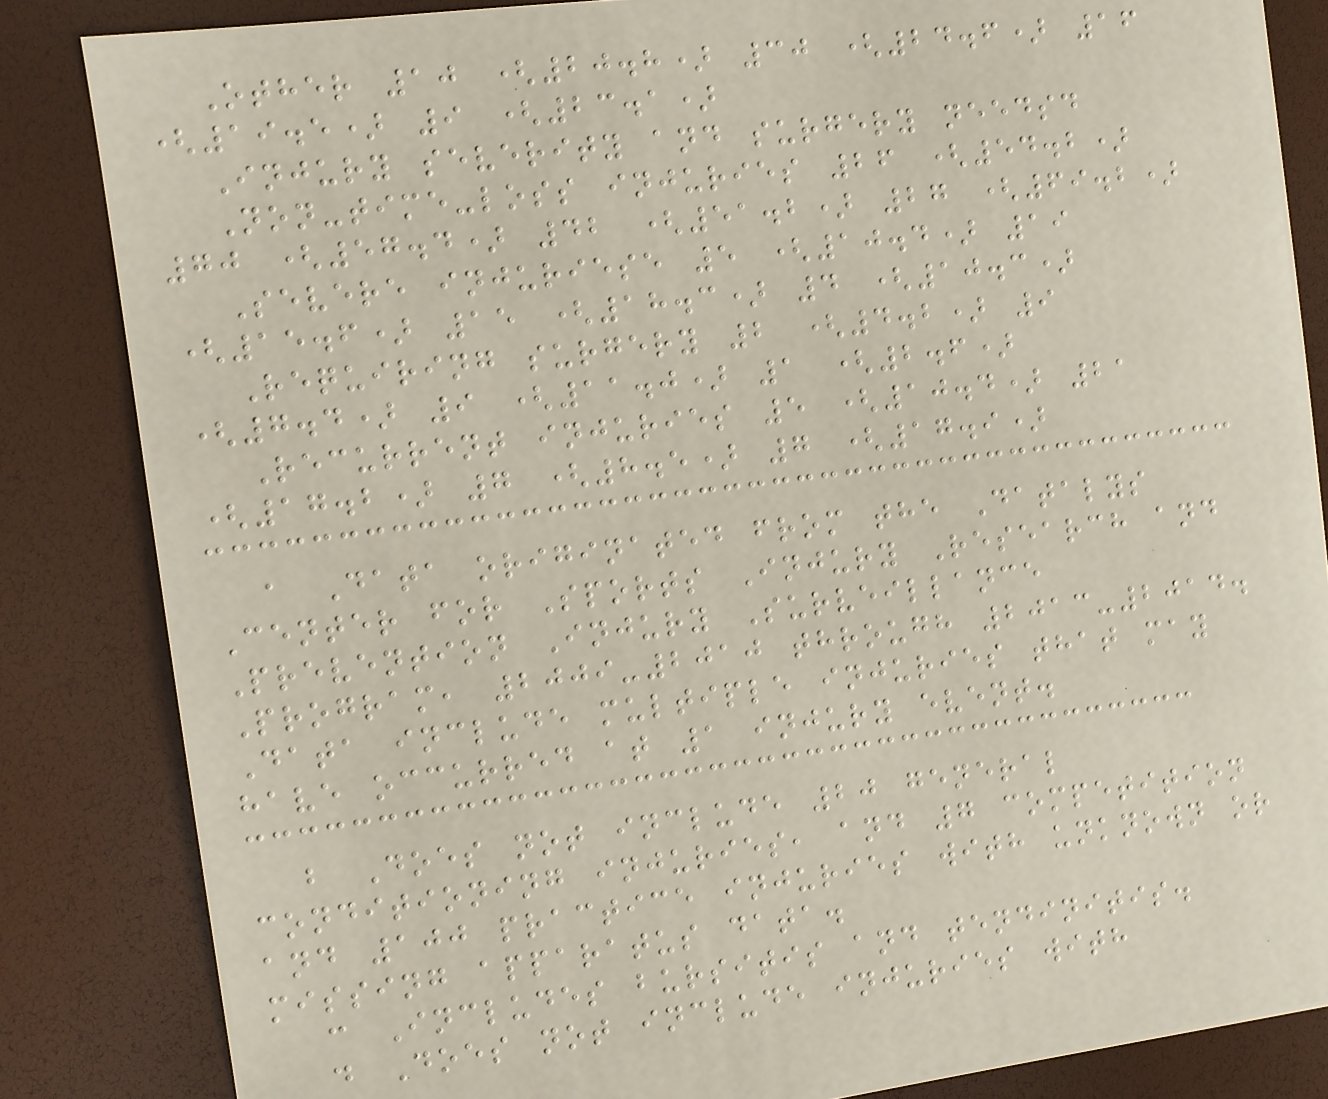Other 10 (20.8) 30 (24.6) 16
(19.5) 9 (23.1)
Injury severity and surgery needsd
Non-time-loss injuries 26 (54.2)
70 (57.4) 42 (51.2) 27 (69.2)
Severe injuriese 5 (10.4) 19
(15.6) 15 (18.3) 4 (10.3)
Requiring surgery 2 (4.2) 9
(7.4) 9 (11.0) 1 (2.6)
Recurrent injuries 5 (10.4) 21
(17.2) 7 (8.5) 7 (17.9)
a Data originated from the Datalys
Center for Sports Injury Research and
Prevention Injury Surveillance
Program, 2009-2010 through 2013-2014.
Data include multiple injuries that may
have occurred at 1 injury event.
b Does not include 20 general
conditioning injuries, and 7 competition
and 100 practice injuries with unknown or
missing apparatus data.
c Includes bursitis and tendinitis.
d Does not include injuries with
